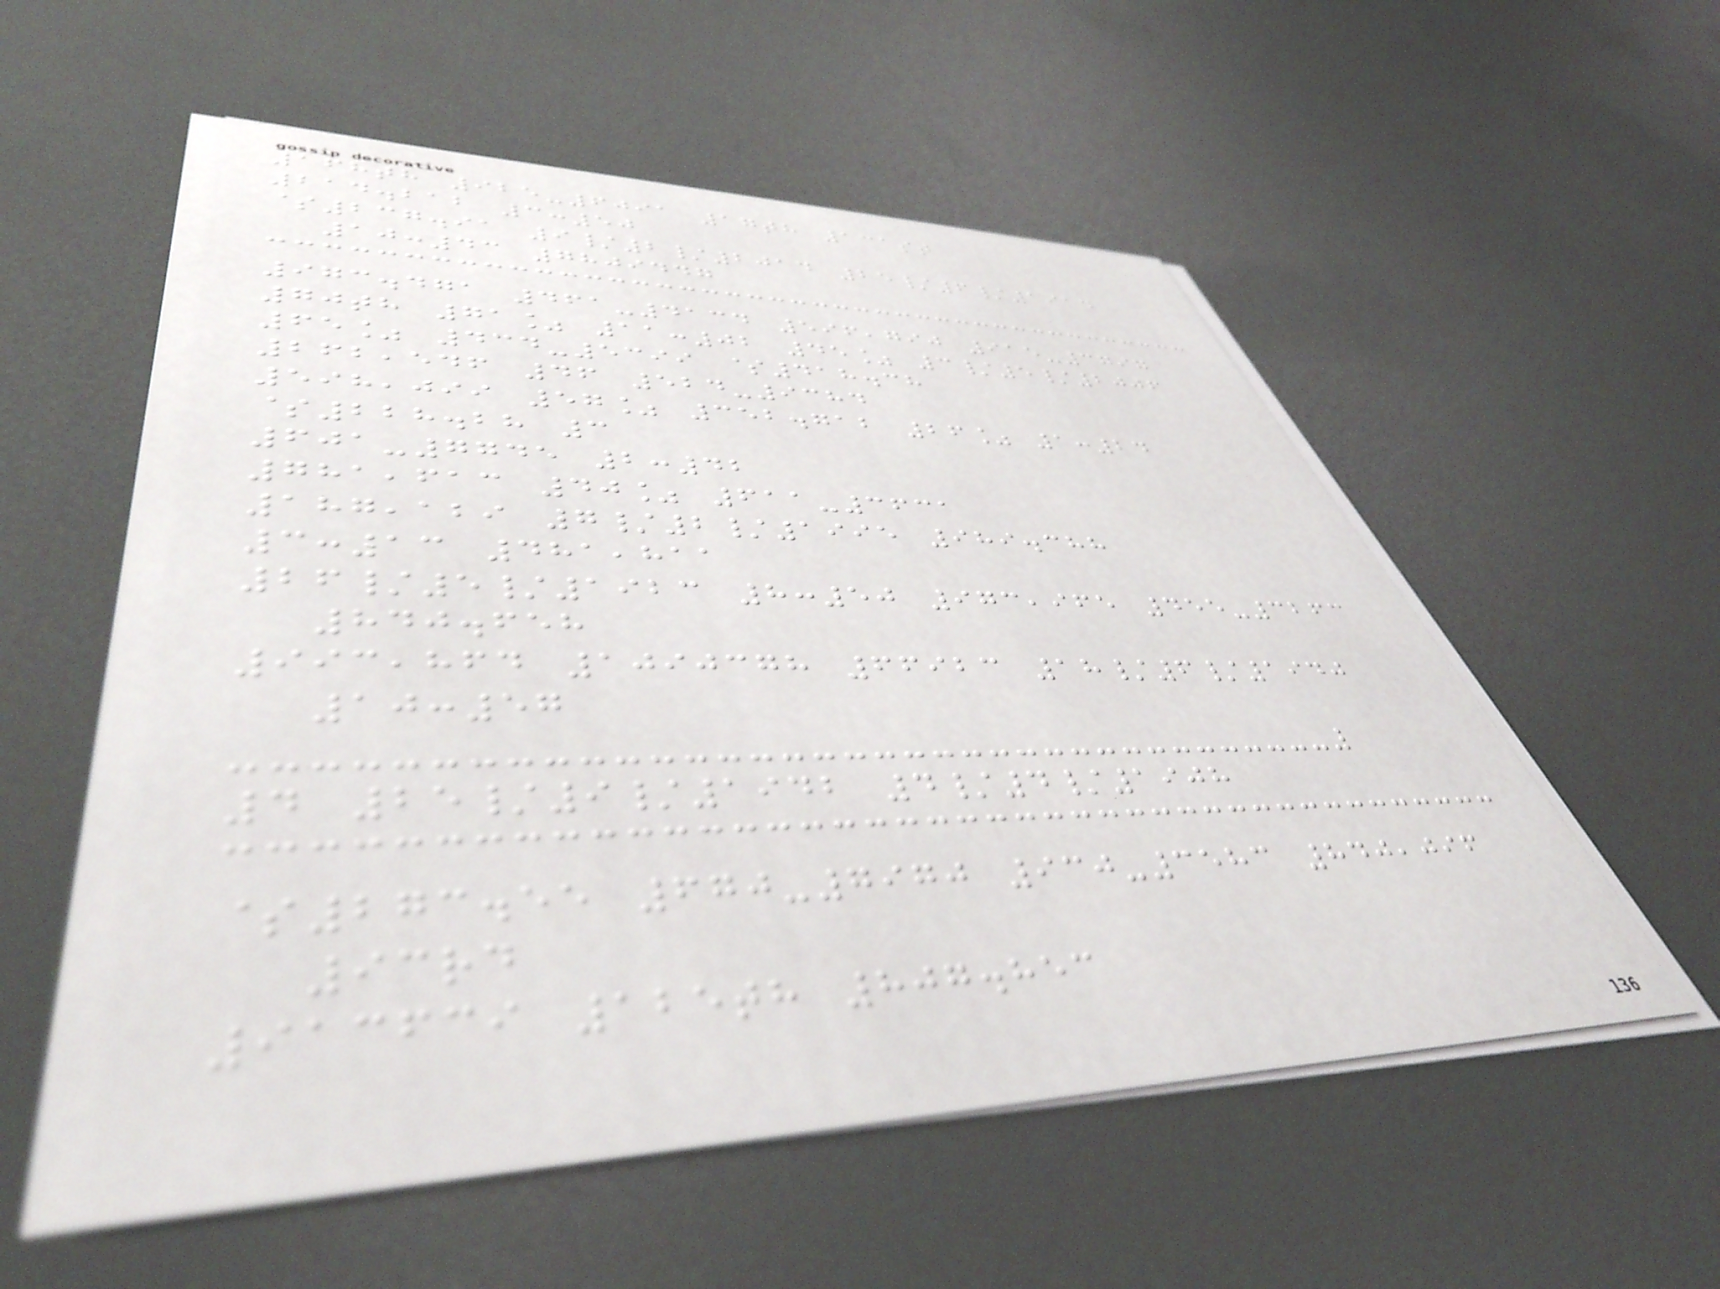168th 925-6091 17th 131st
214.212 3:50
$237.91 9/2/2014 25/6/1914
10:43 7809447
973.471 461-4134 596,790 915-3797
70th 71% 11:02 45% 3/5/2006
65% 434-5399 $418.38
262,546 46 524-9384
598,099 57% 352.712 26% 1:24
$228.28 3
601-7745 2:42
781,613 40% 611-3631
187,129 7/2/1995 989.388
3:13 481,811
26/5/1923 8:50 973,965 455-3263
840.658
993,864 1090378 66923 18/6/1940
10:57
4 25/9/1942 4/4/1908
$273.55 670-7970 930-3583 840,096
93rd
913639 125th 807.853
